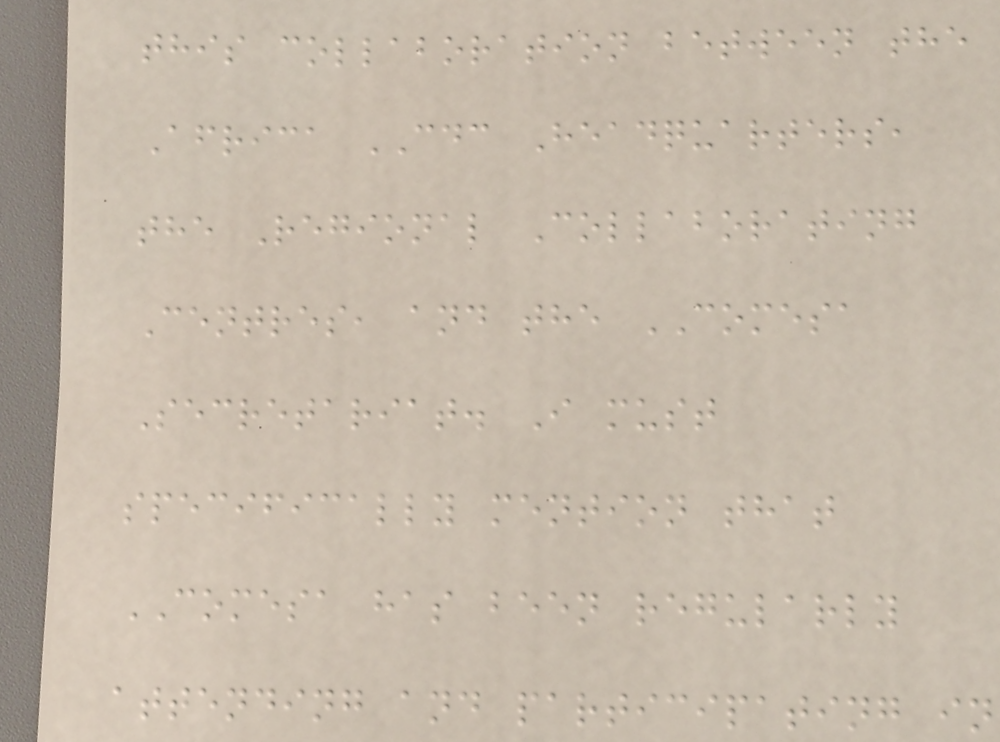this collaboration between the
Africa CDC Headquarters,
the Regional Collaborating
Centres, and the COMESA
Secretariat. I must
specifically mention that
COMESA has been regularly
attending and participating in
